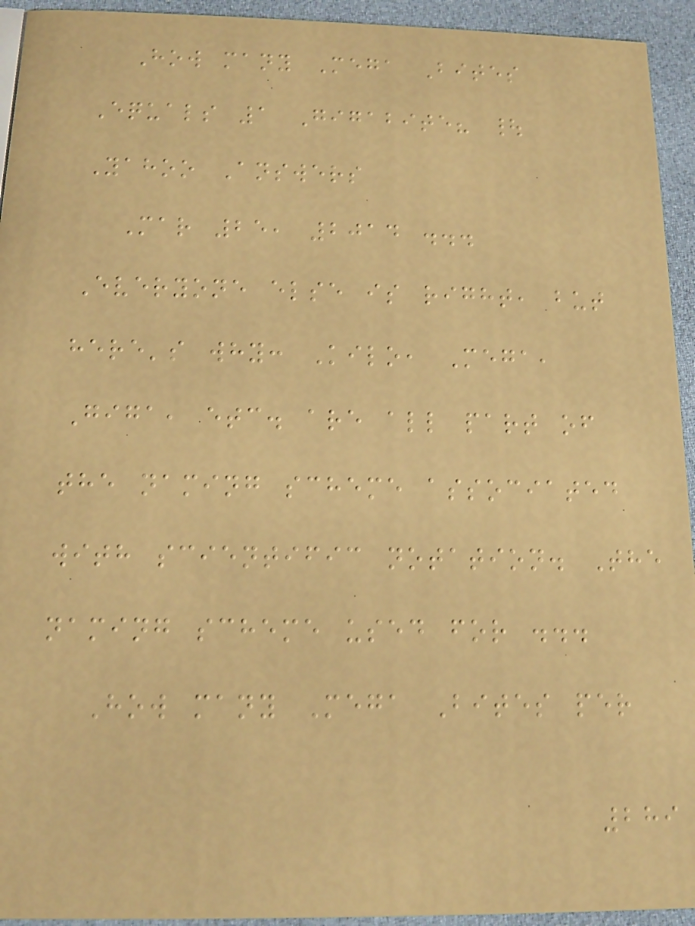How many Mega Bites
Equals 1 Gigabite? |
Yahoo Answers
Mar 25, 2014 ...
Everyone else is right, but
here's why: Kilo, Mega,
Giga, etc. are all part of
the naming scheme associated
with scientific notation. The
naming scheme used for ...
How many Mega Bites per
289
